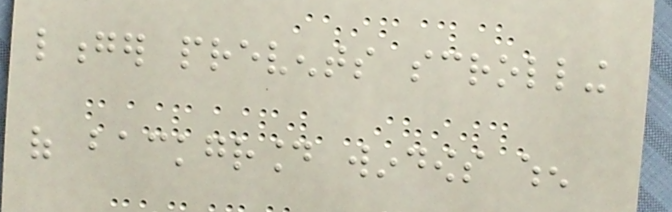longer prevents scrolling
of background windows when
